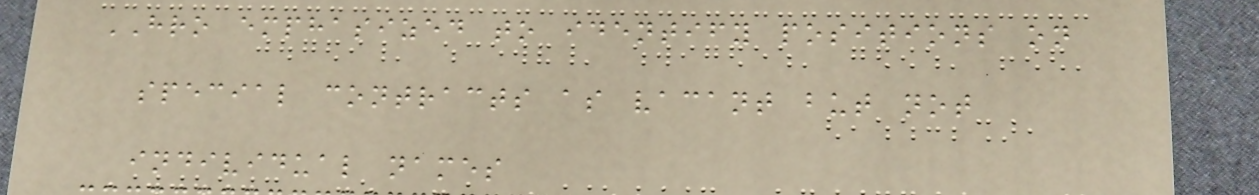HRO emphasized to identify positions on
special contracts as vacant but not
individual names
